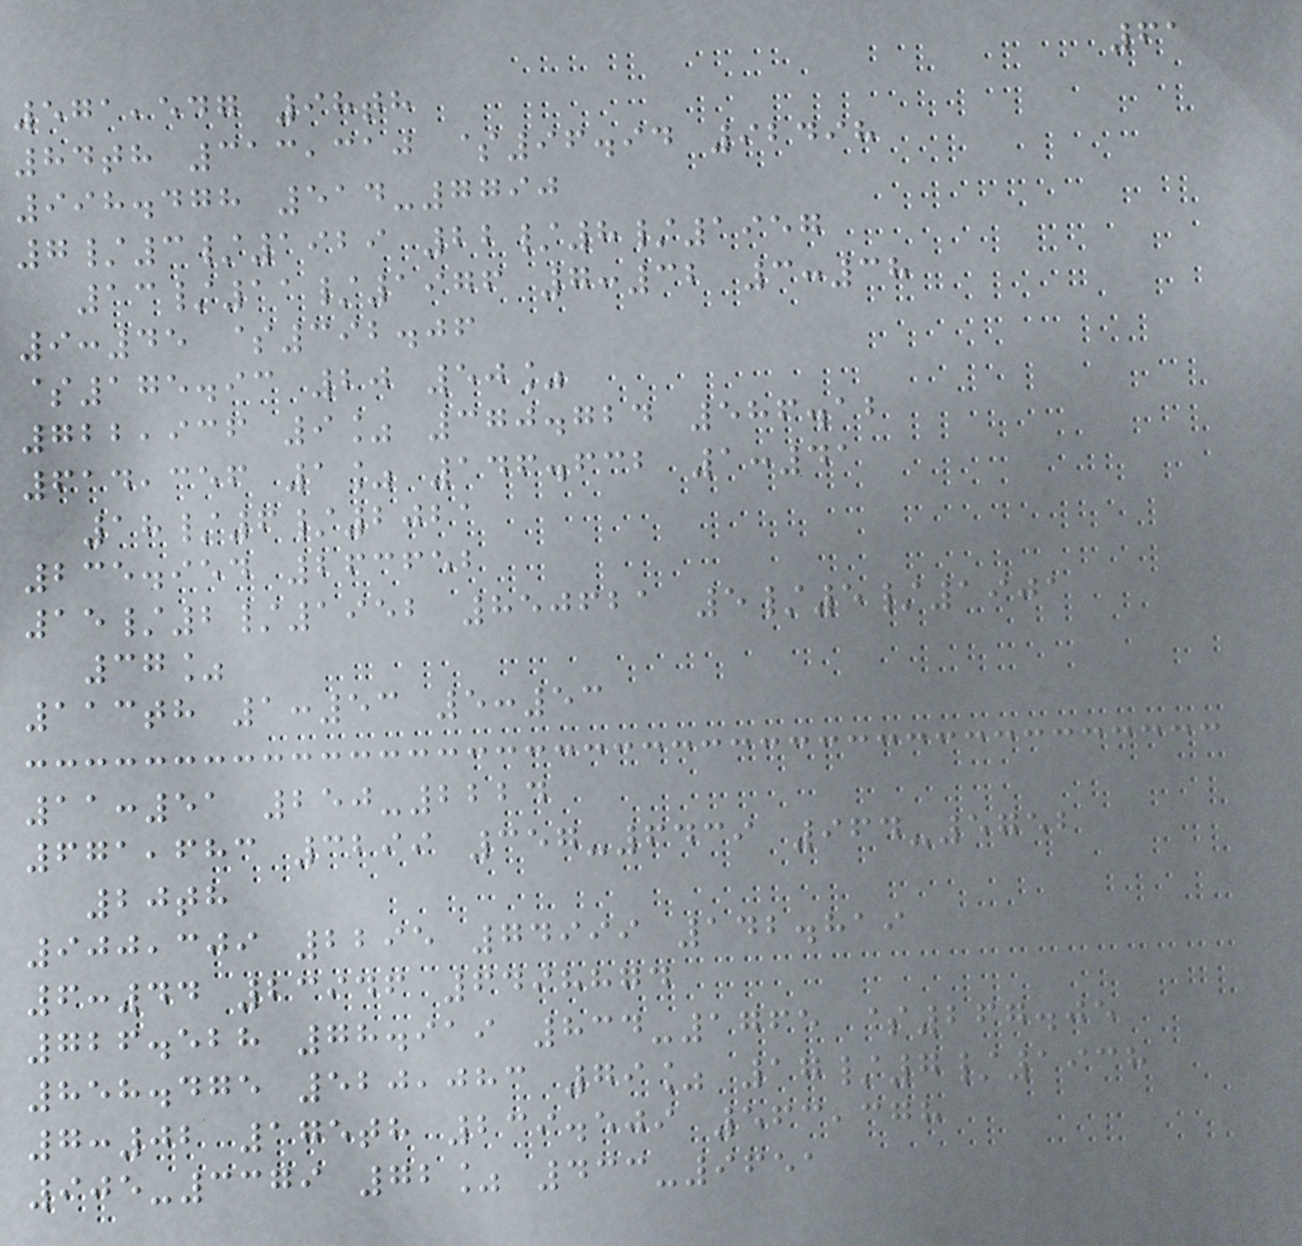61
571,547 98th
84th 313,310 $96.94 92498
998.478 514-7790
7/3/1929 22/8/1957
13/11/1976 7:32 3:38
9:45 $392.06
$175.93 20 50%
722,936 9% 370.724 586.12
614,356 1% 146.632 1:41
18/6/2021
235.954 263652
15/2/1952 850621 5/5/1901
37%
113th 1:53 5:53
11:51 250-2224
671,683 3299 357-6439 964-5752
20th
900,309 2295 74999 142.819
6:44 23946 6498874
726.528 78.919 834-1765 $267.05
858.475 520,083 79% 17/7/1938
7:02 175th 239.509 563,378
905-3379 72% 433-9651
